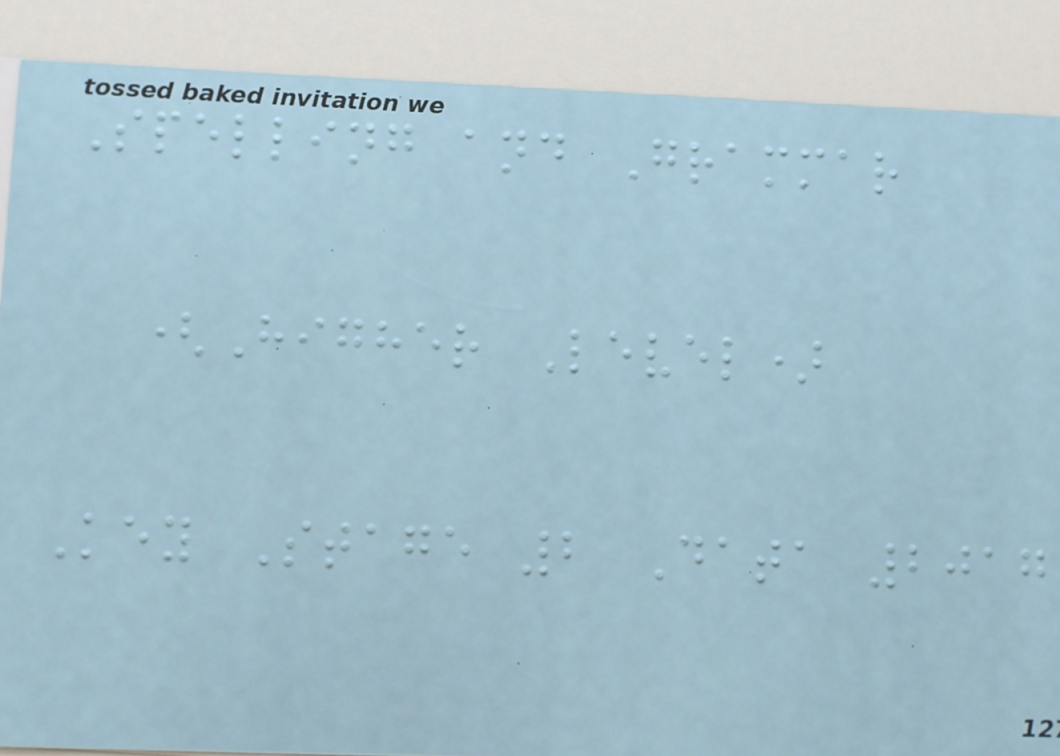Spelling and Grammar
(Higher Level)
Key Stage 2 Data 2017
